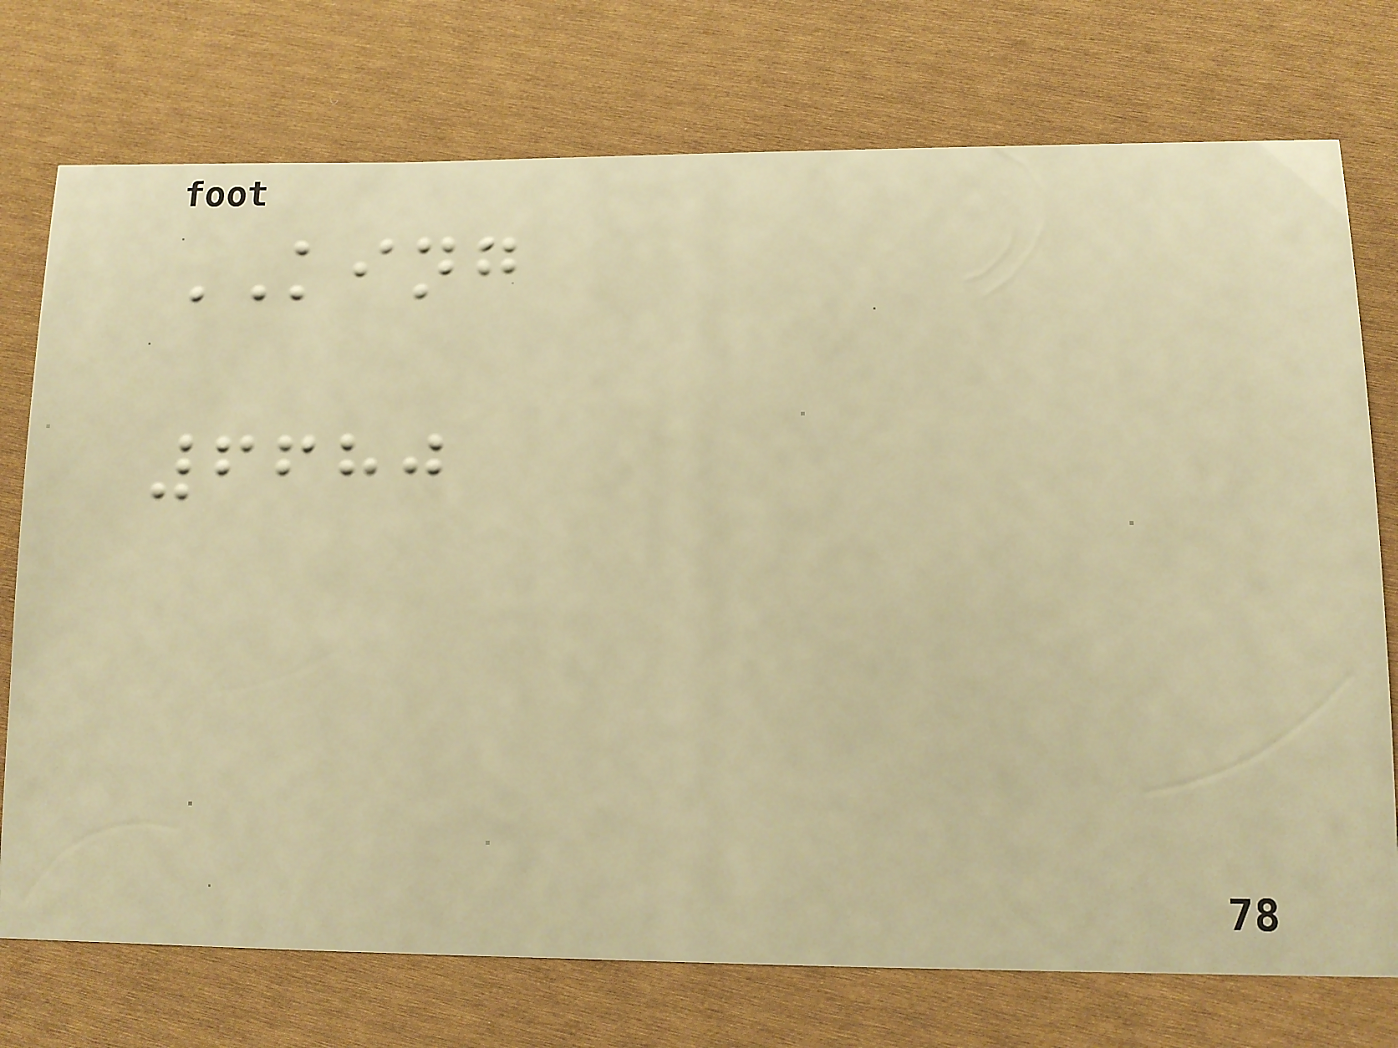KING
6680
